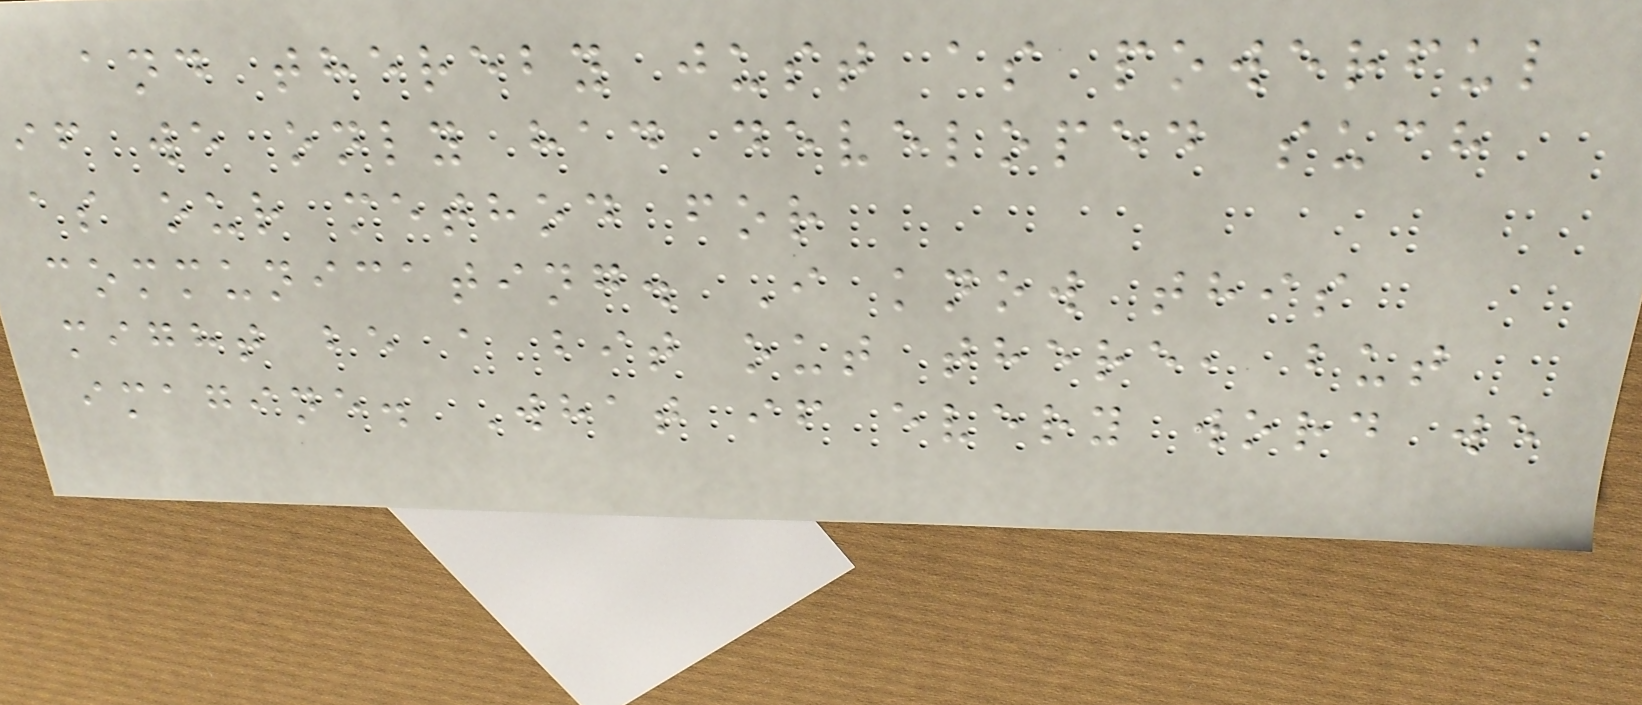and thereby just as powerful
if we only had developed such
as our method for
communicating. I know this
might be a bit out there, but
imagine. What if every word we
